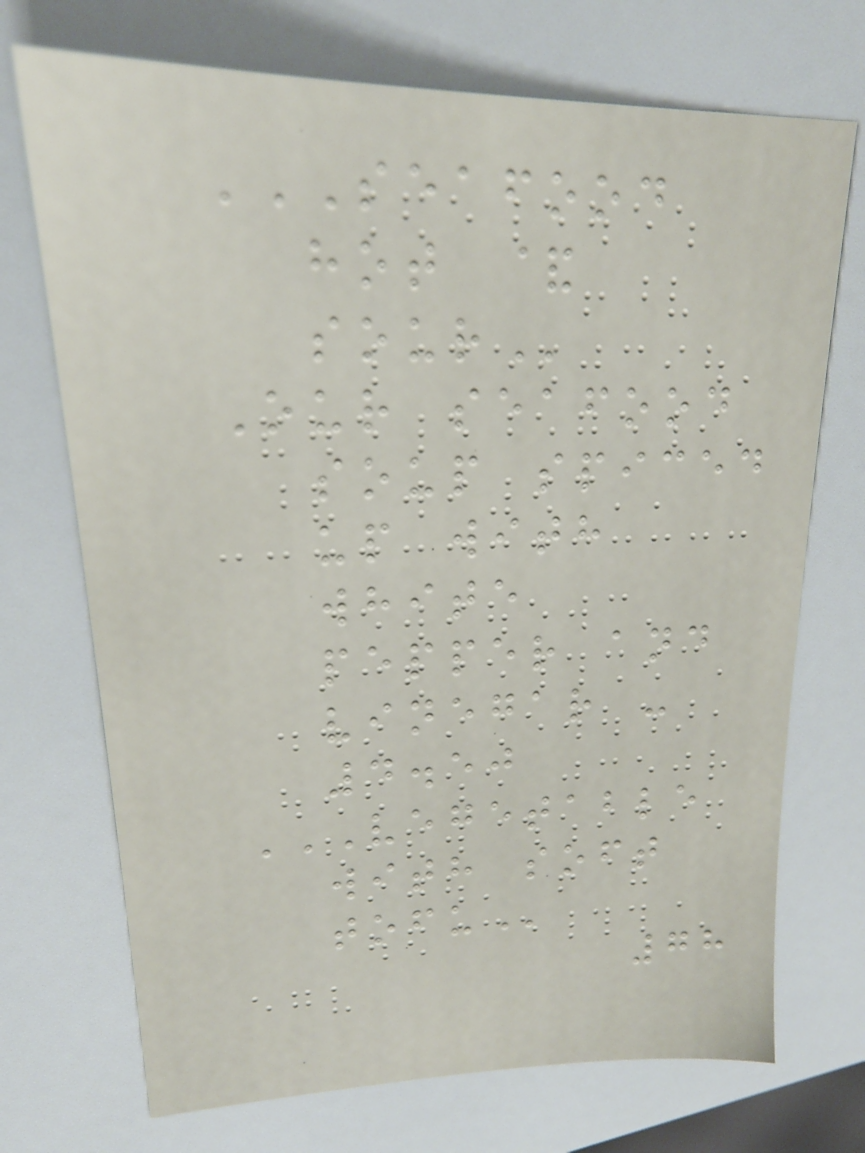SEAFOOD
HOT &
SOUR
Our seafood
soup spiced
up with
white
pepper and
vinegar -
4.50
VEGETABLE
WITH SOFT
TOFU
78
